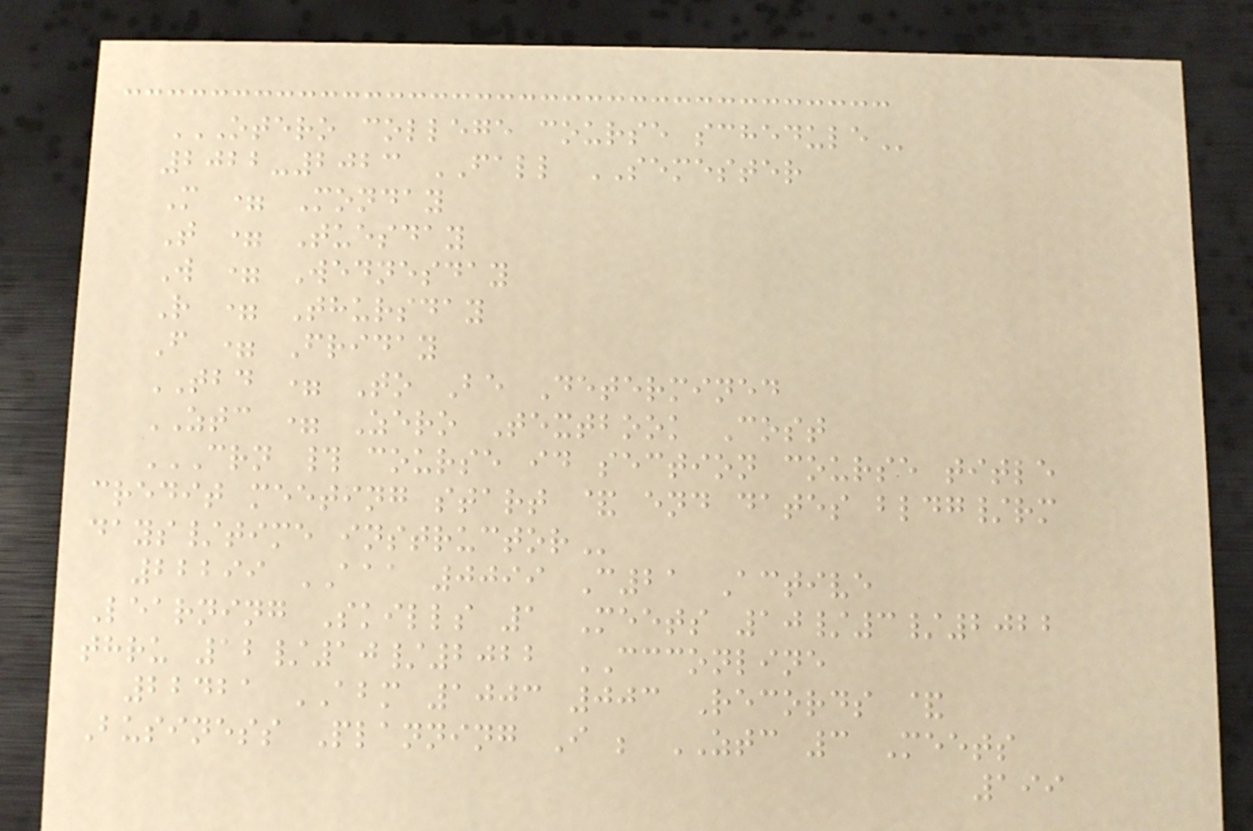OTERO COLLEGE COURSE SCHEDULE
2022-2023 FALL SEMESTER
M = Monday
T = Tuesday
W = Wednesday
R = Thursday
F = Friday
TBD = To Be Determined
ZTC = Zero Textbook Cost
CRN # COURSE ID SECTION COURSE TITLE
CREDIT MEETING START & END DATES BLDG/RM
DAYS/TIME INSTRUCTOR
22299 AAA 0099 C21 Active
Learning Skills 1 Meets 10/3/2022
thru 12/10/2022 CCCONLINE
22421 ABM 1003 003 Records &
Business Planning I ; ZTC 3 Meets
199
